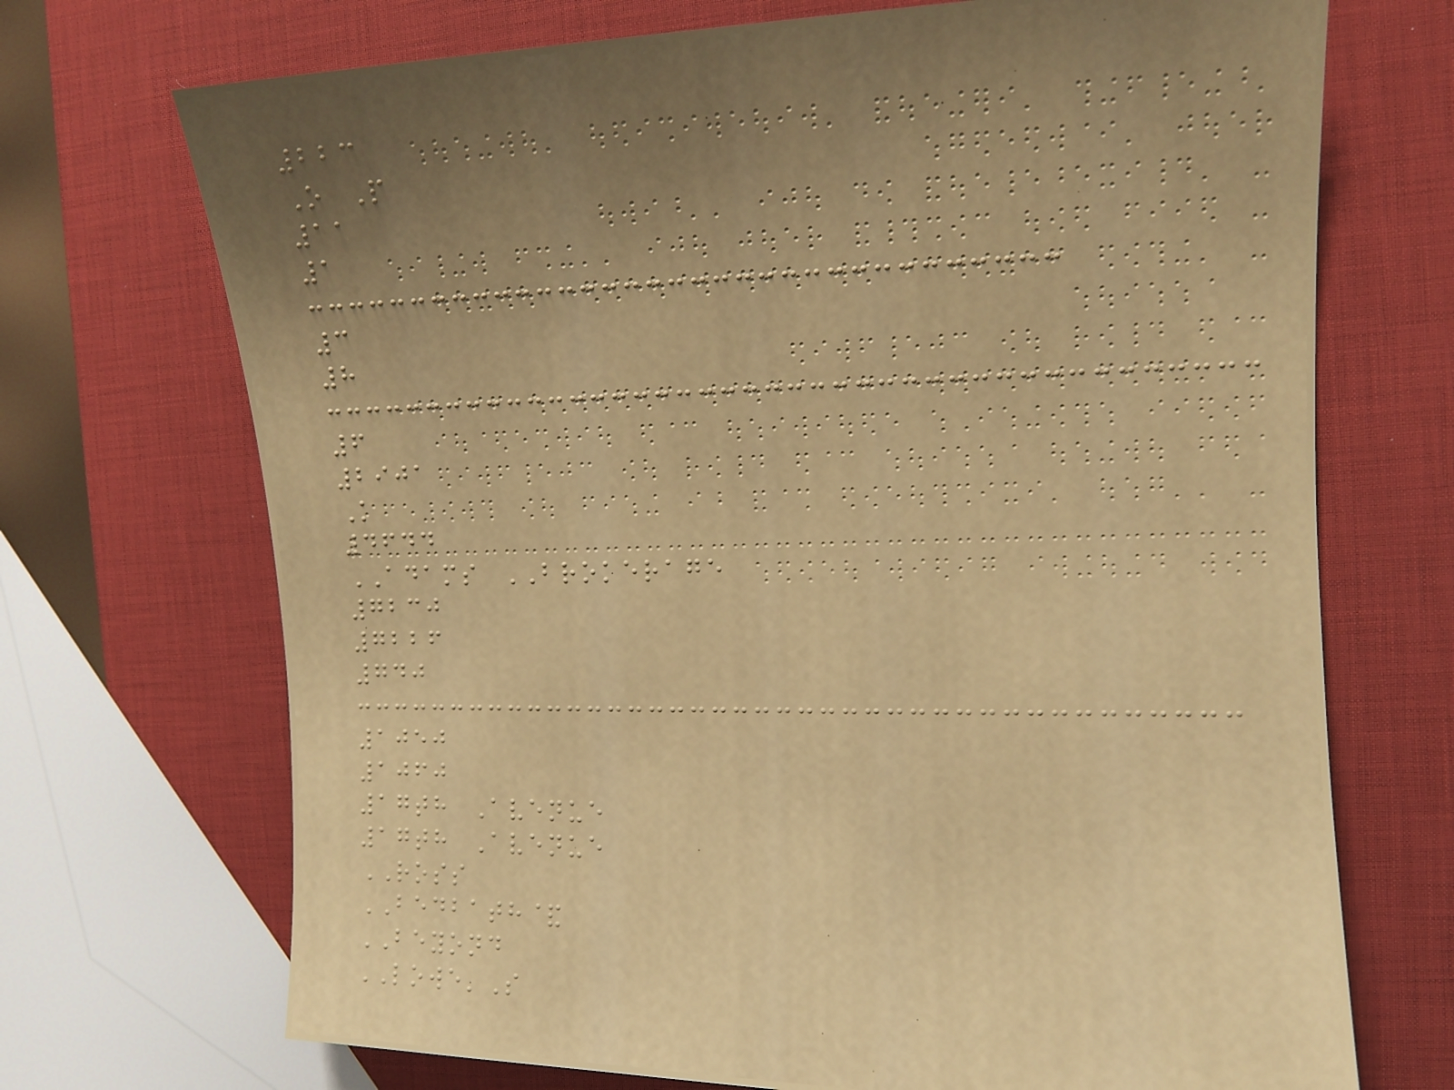223
O P
11
1
3
8
6
2901
K
4644
ADAMS BROKERAGE
7230
7226
740
1050
1060
17th Avenue
17th Avenue
ROSS
BEDBATH&
BEYOND
LOWE'S
